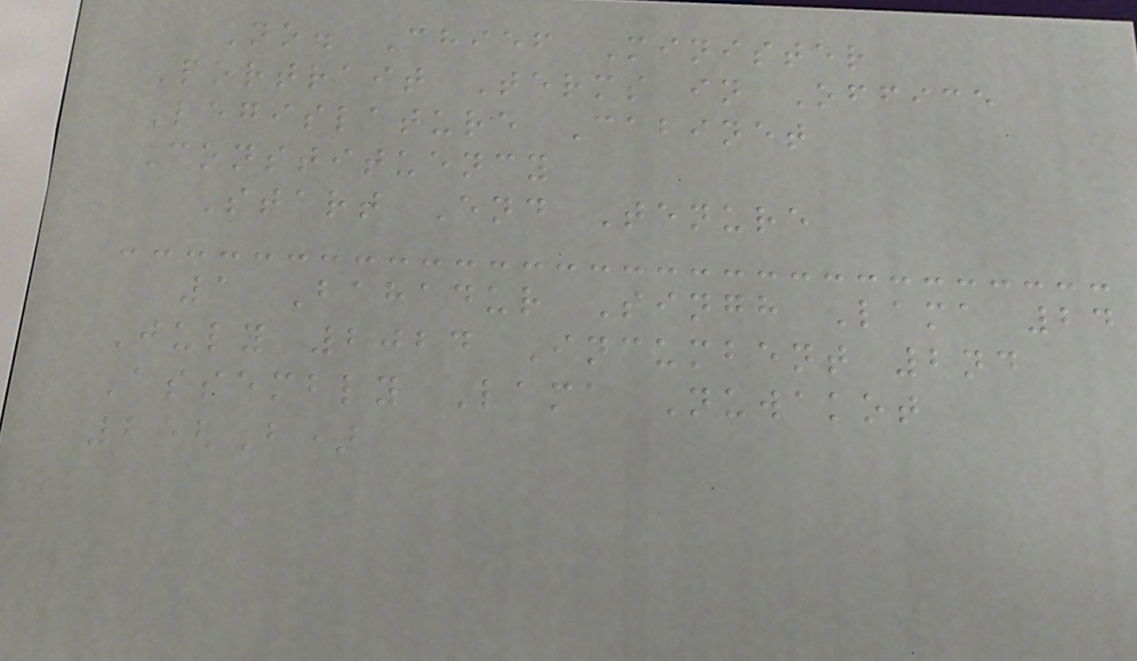No. Chief Minister
Portrait Terms in Office
Legislature Cabinet
Constituency
Start End Tenure
1 Bahadur Singh Lama 24
July 2024 Incumbent 2nd
Assembly Lama Nuwakot
2(B)
